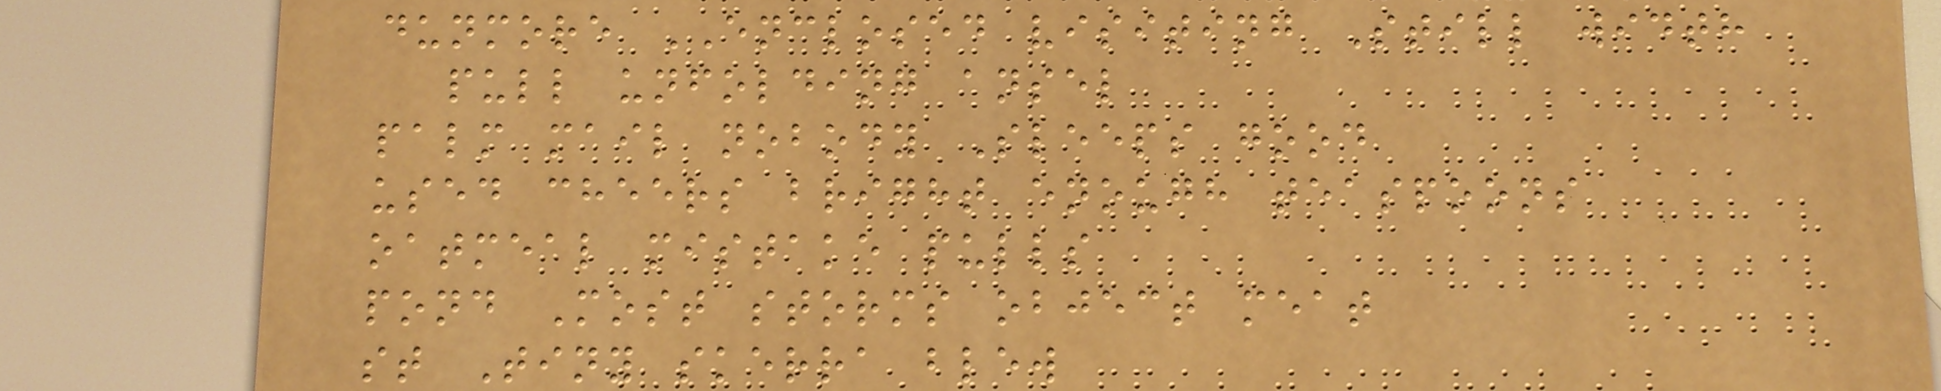dunmore ENCLOSED visiting Still width
pull unfolding ansel
palm mail nobody Sleeps good
used cheers bright enough teaspoons
oatmeal mistake pulls
pond Most storms object meat
st Tiny skerra blew
